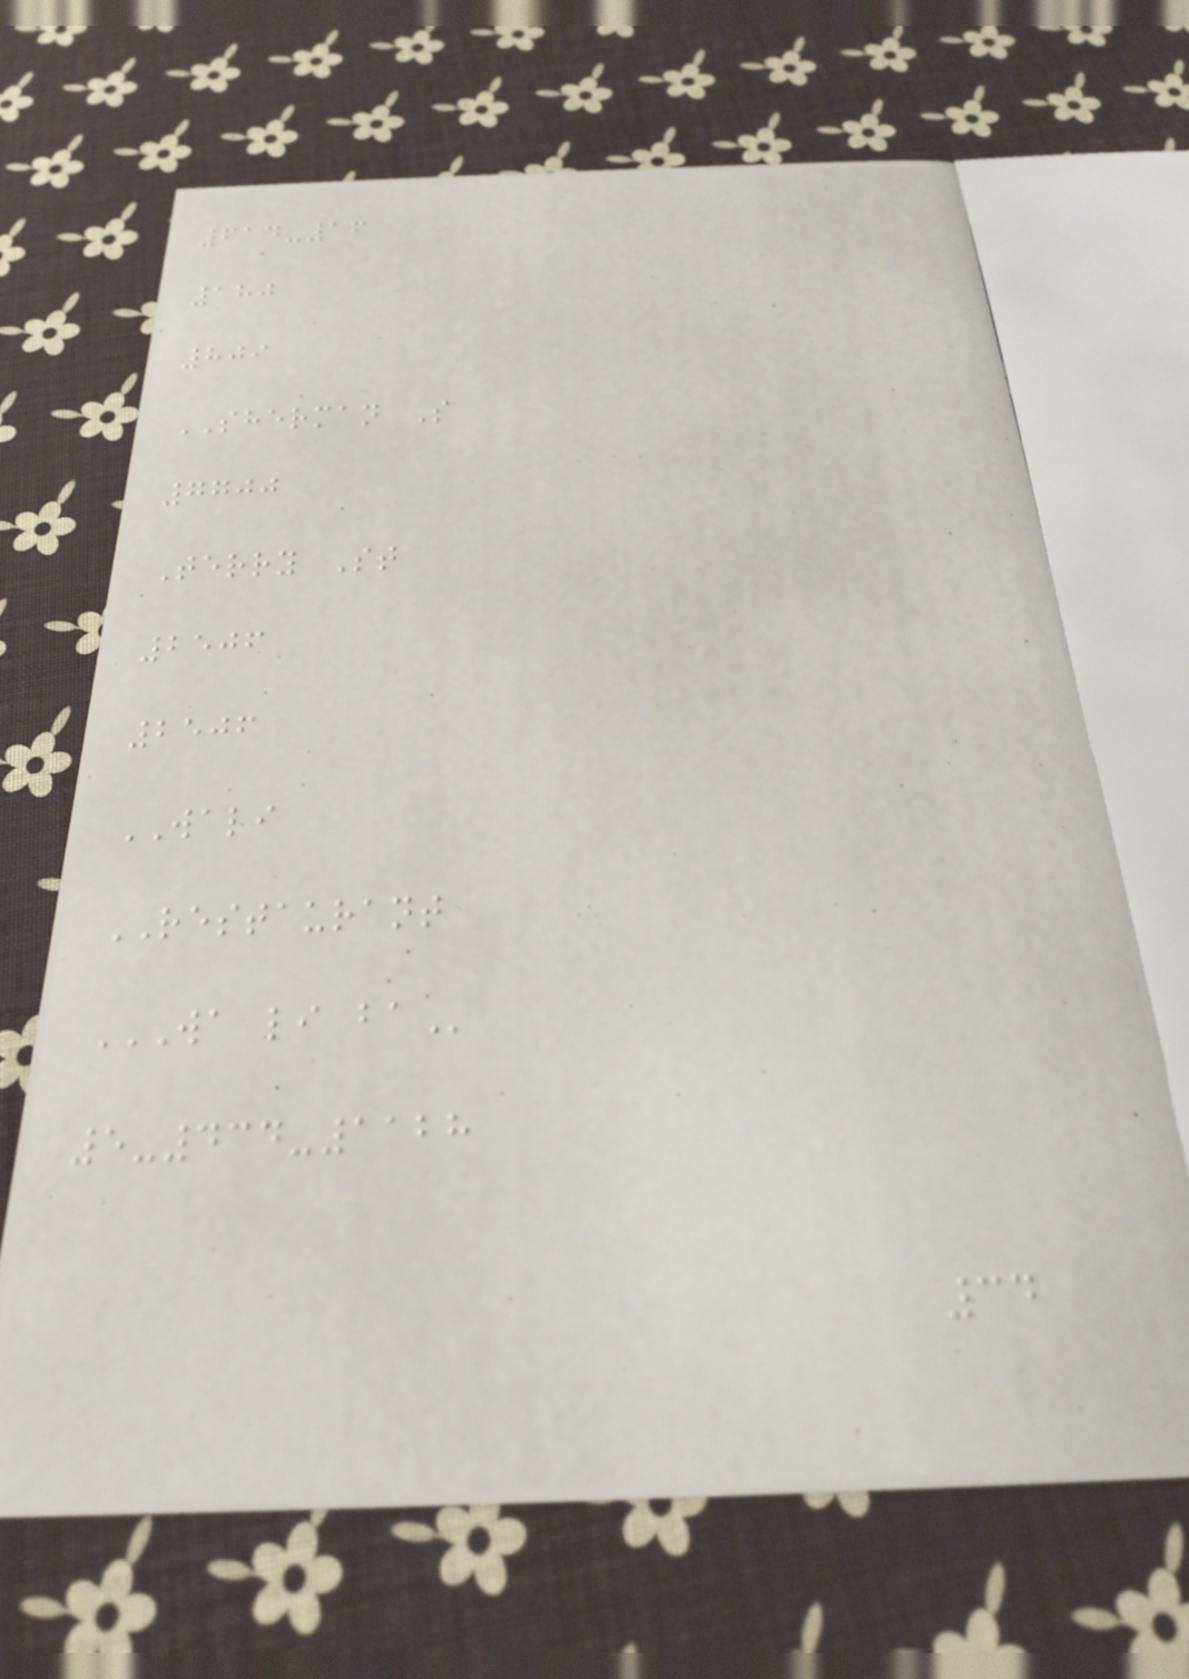614-16
180
809
SHERMAN S
7700
Terry St
2506
2506
WALI
RESTAURANT
WA LI BA
5-434-1128
34
